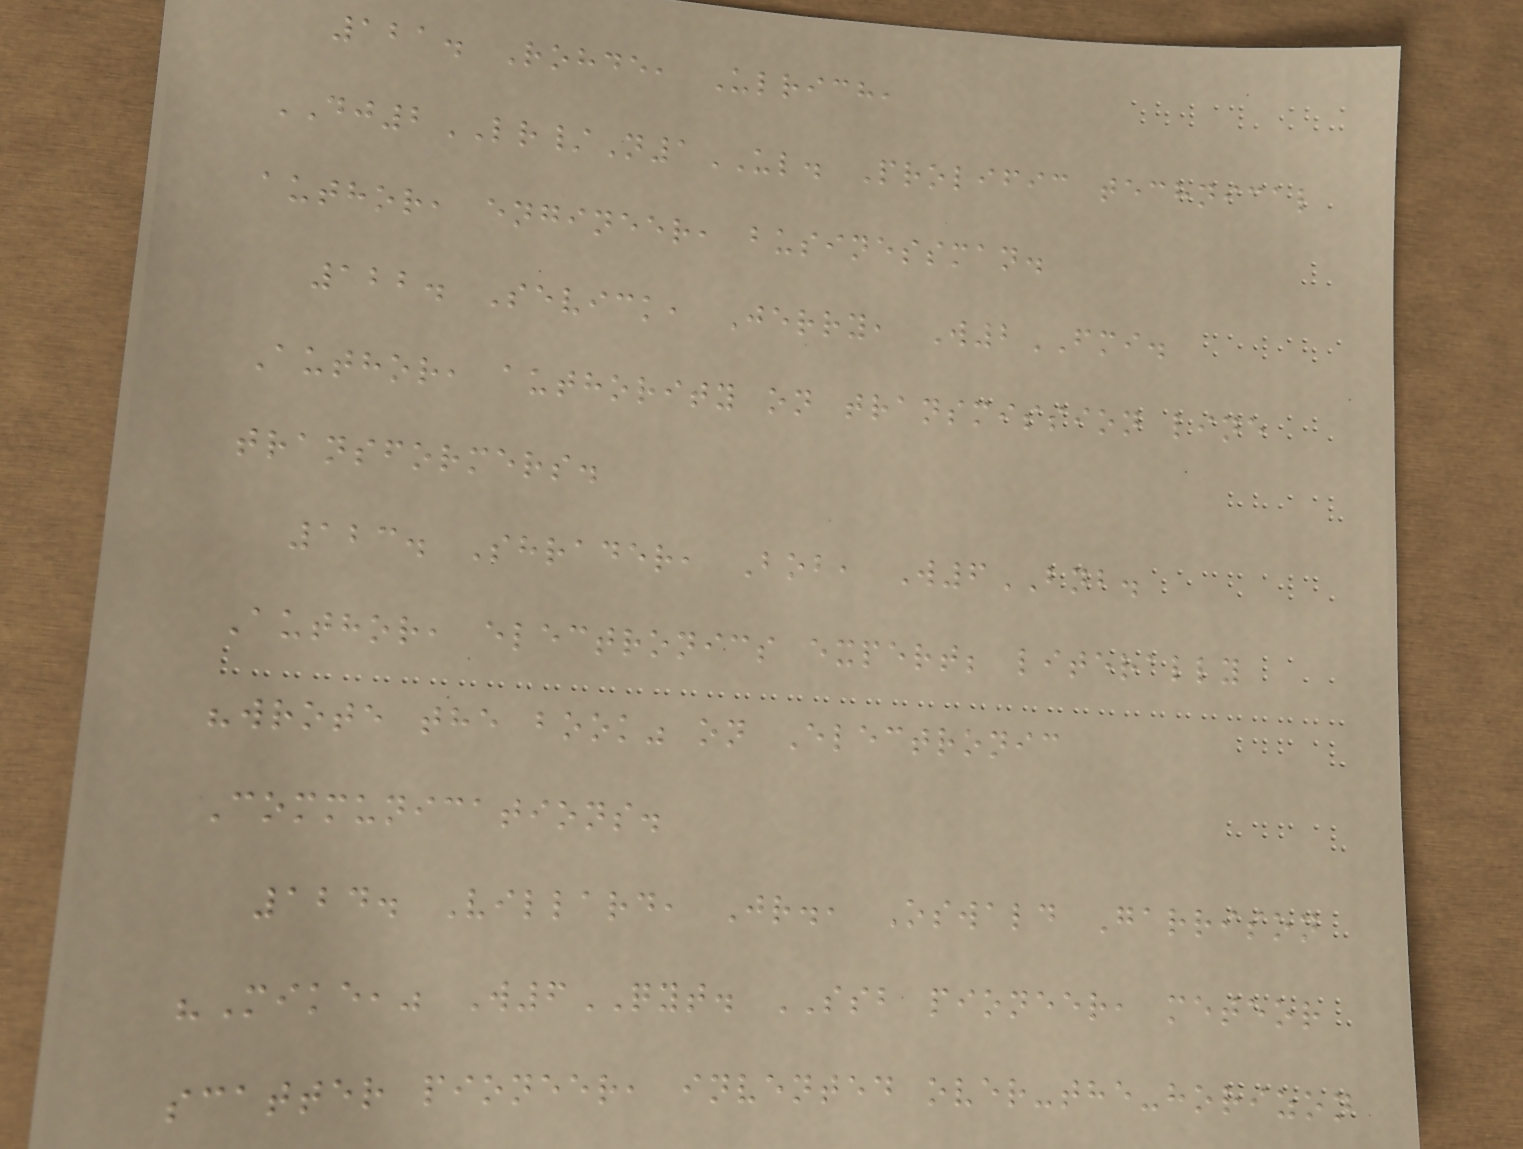121. Rohde, Ulrich,
DJ2LR/N1UL. Prolific technical
author, engineer, businessman.
122. Sevick, Jerry, W2FMI.
Author, authority on transmission line
transformers.
123. Shrader, Bob, W6BNB.
Author, electronics expert; literally
"wrote the book" on Electronic
Communications.
124. Villard, Jr., Oswald Garrison
"Mike," W6QYT. SSB pioneer, meteor
scatter pioneer, invented over-the-horizon
